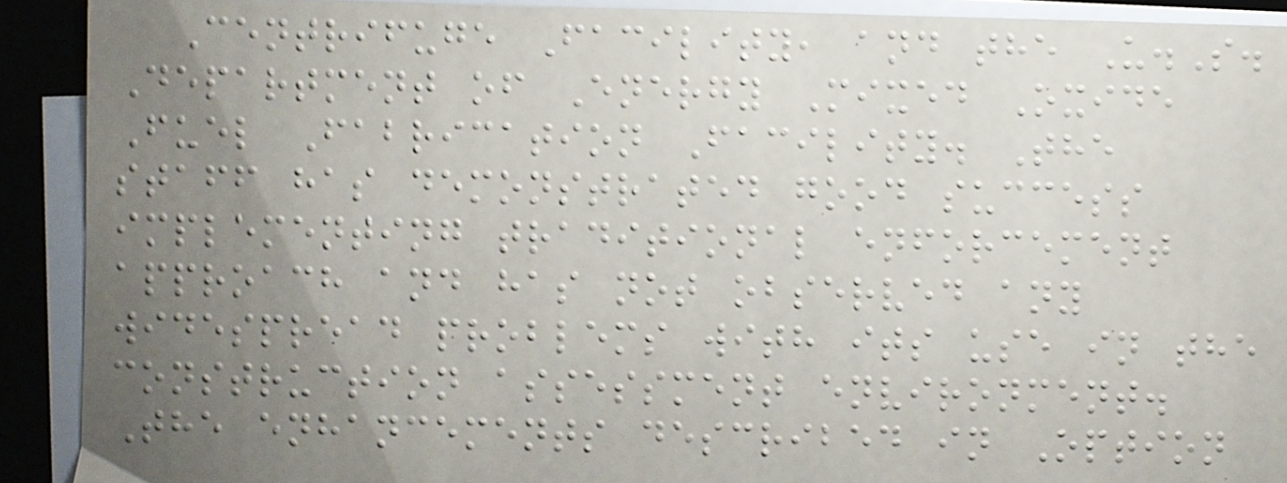Centrifuge Facility, and the U.S.
Department of Energy Mixed Oxide
Fuel Fabrication Facility. The
staff has demonstrated good success
implementing traditional enforcement
approach and has not observed any
widespread problems with its use in the
construction assessment environment.
The enhancements described in Option
